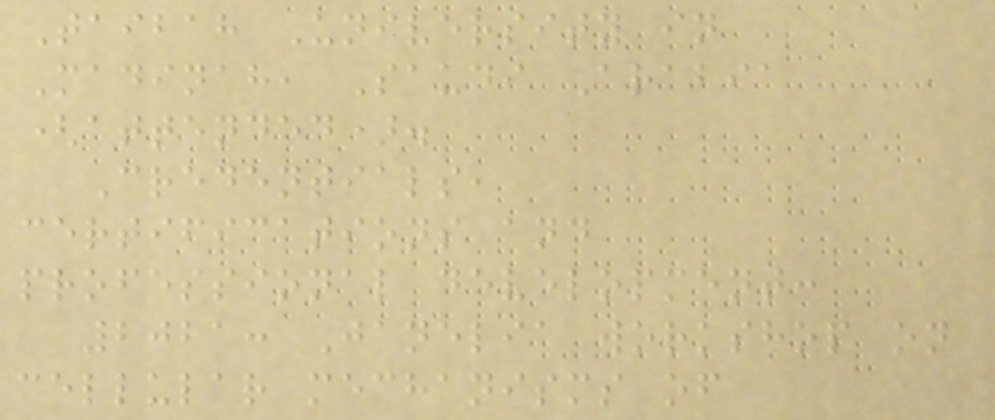Taibah University in
Madinah, Saudi Arabia
(attended).
Credentials,
certifications and
professional development:
2021: Janelia workshop on
cellular mechanisms of
